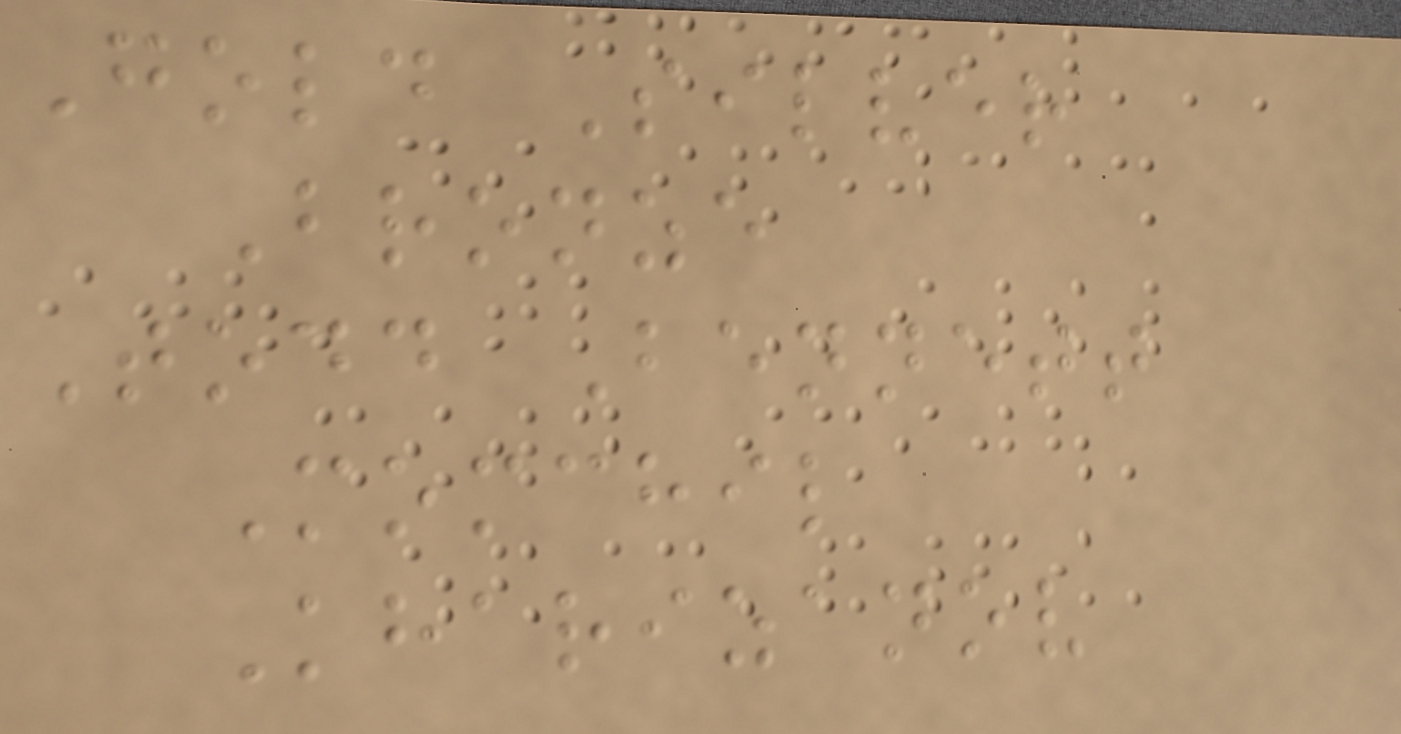Gold Silver
Bronze
Todd Bennett
Momchil
Kharizanov
